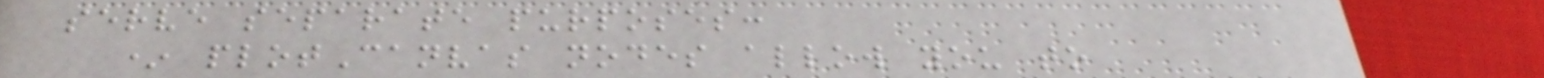serve separate purposes:
* plotCanvas nodes allow you to
